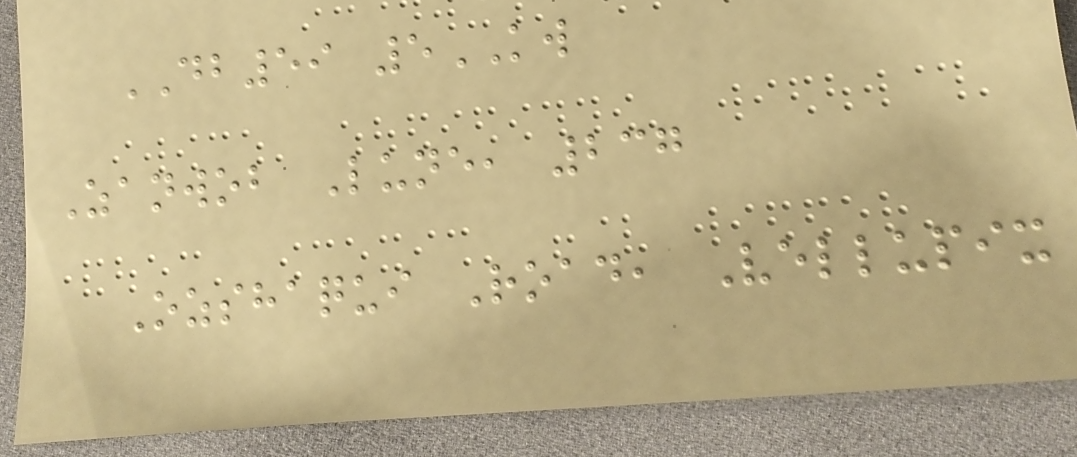DB59 5KW
Zanwob Lune, 237
Ozshaqui Road, Vellupix
